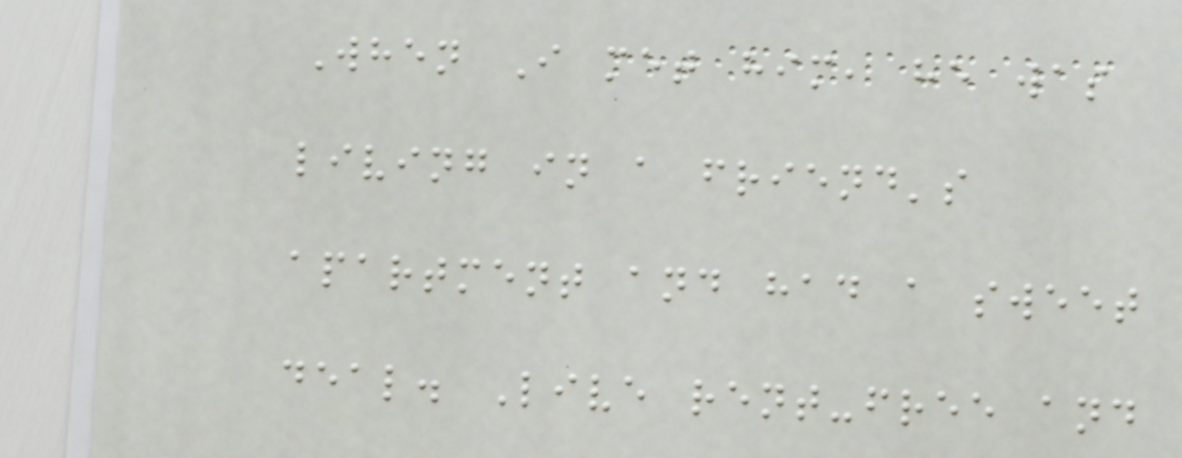When I met him, he was
living in a friend's
apartment and had a sweet
deal. Live rent-free and
